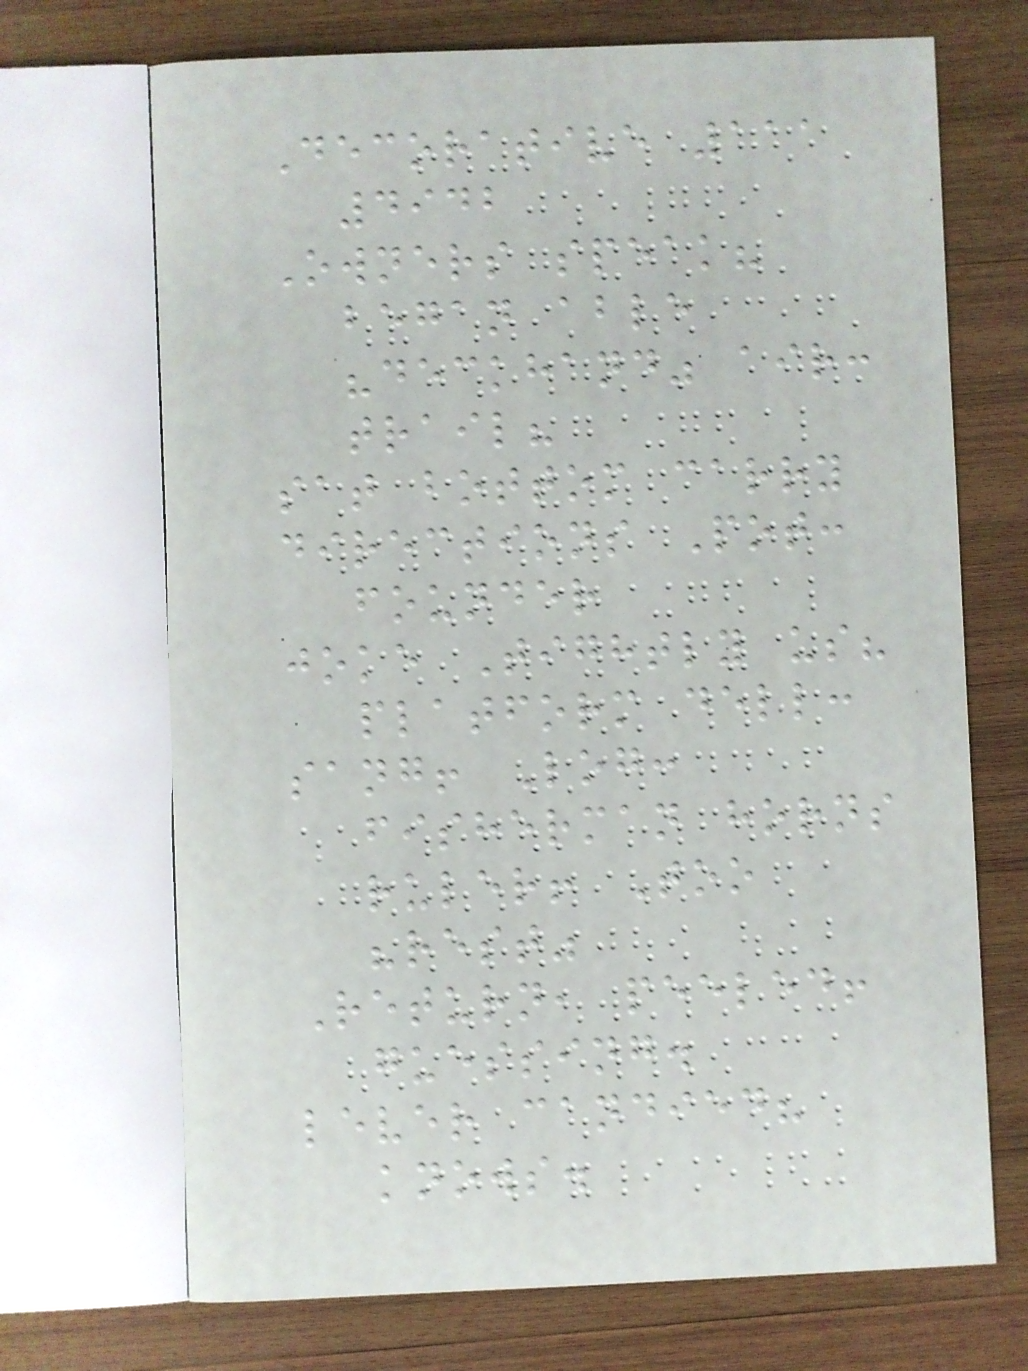Decorative 111
4942
Owners speak?
began able
"deckhand" air:
trail?
sat bottom carry
directions Pot:
founder
joke Tightly us?
platform dell:
sang! Log:
fisherman horns
ruler! Too
"rest"
Return, peeled!
guessing.
lever candied?
knows.
